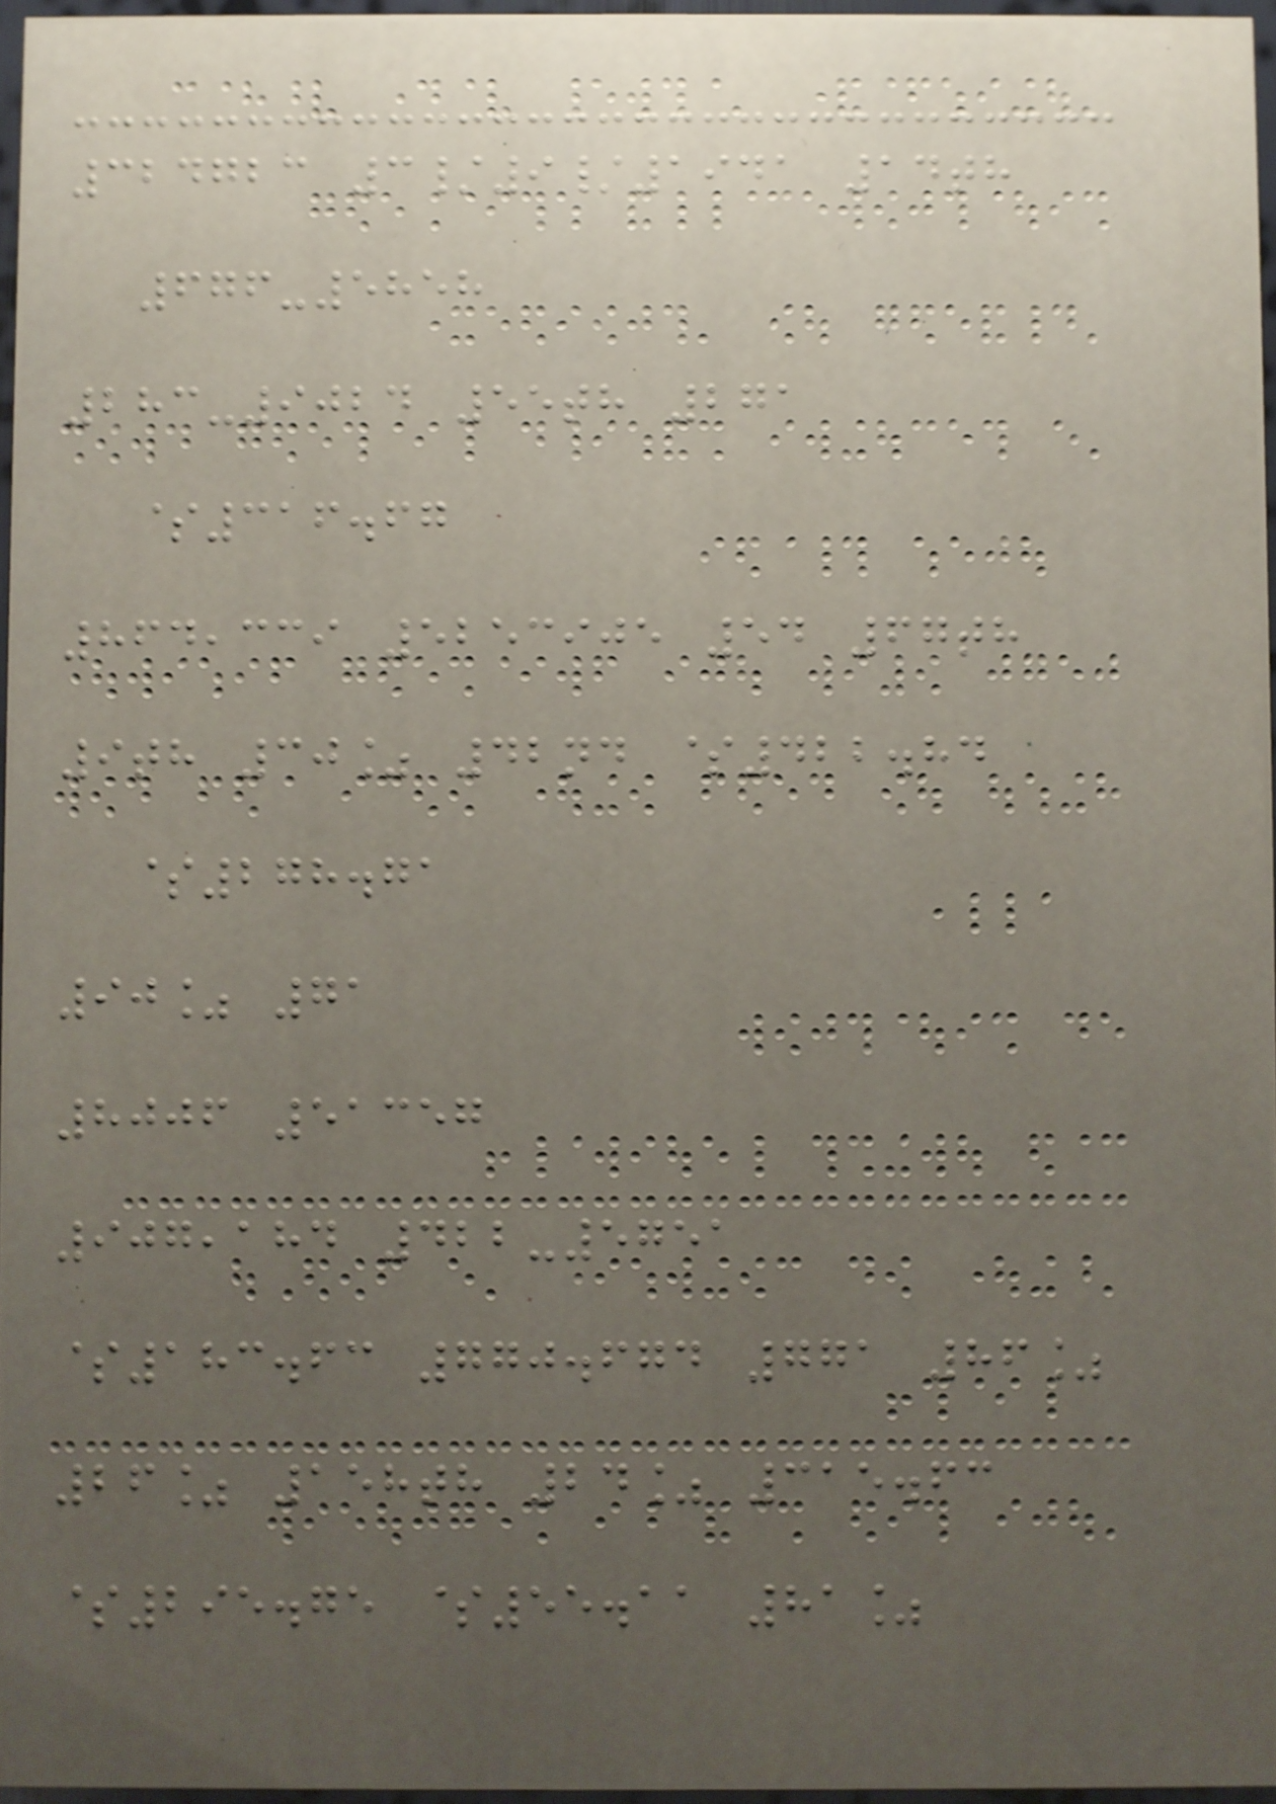324723 3/9/1941 14th
676-5858
283-9024 55th 271
$316.67
864,339 5253905 54 67th
9th 30% 42nd $422.84
$278.71
90% 71
8006 51357
907,184 422-5751
$183.63 770.674 771 86%
26% 158th 24% 315.63
$295.75 $55.11 81%
